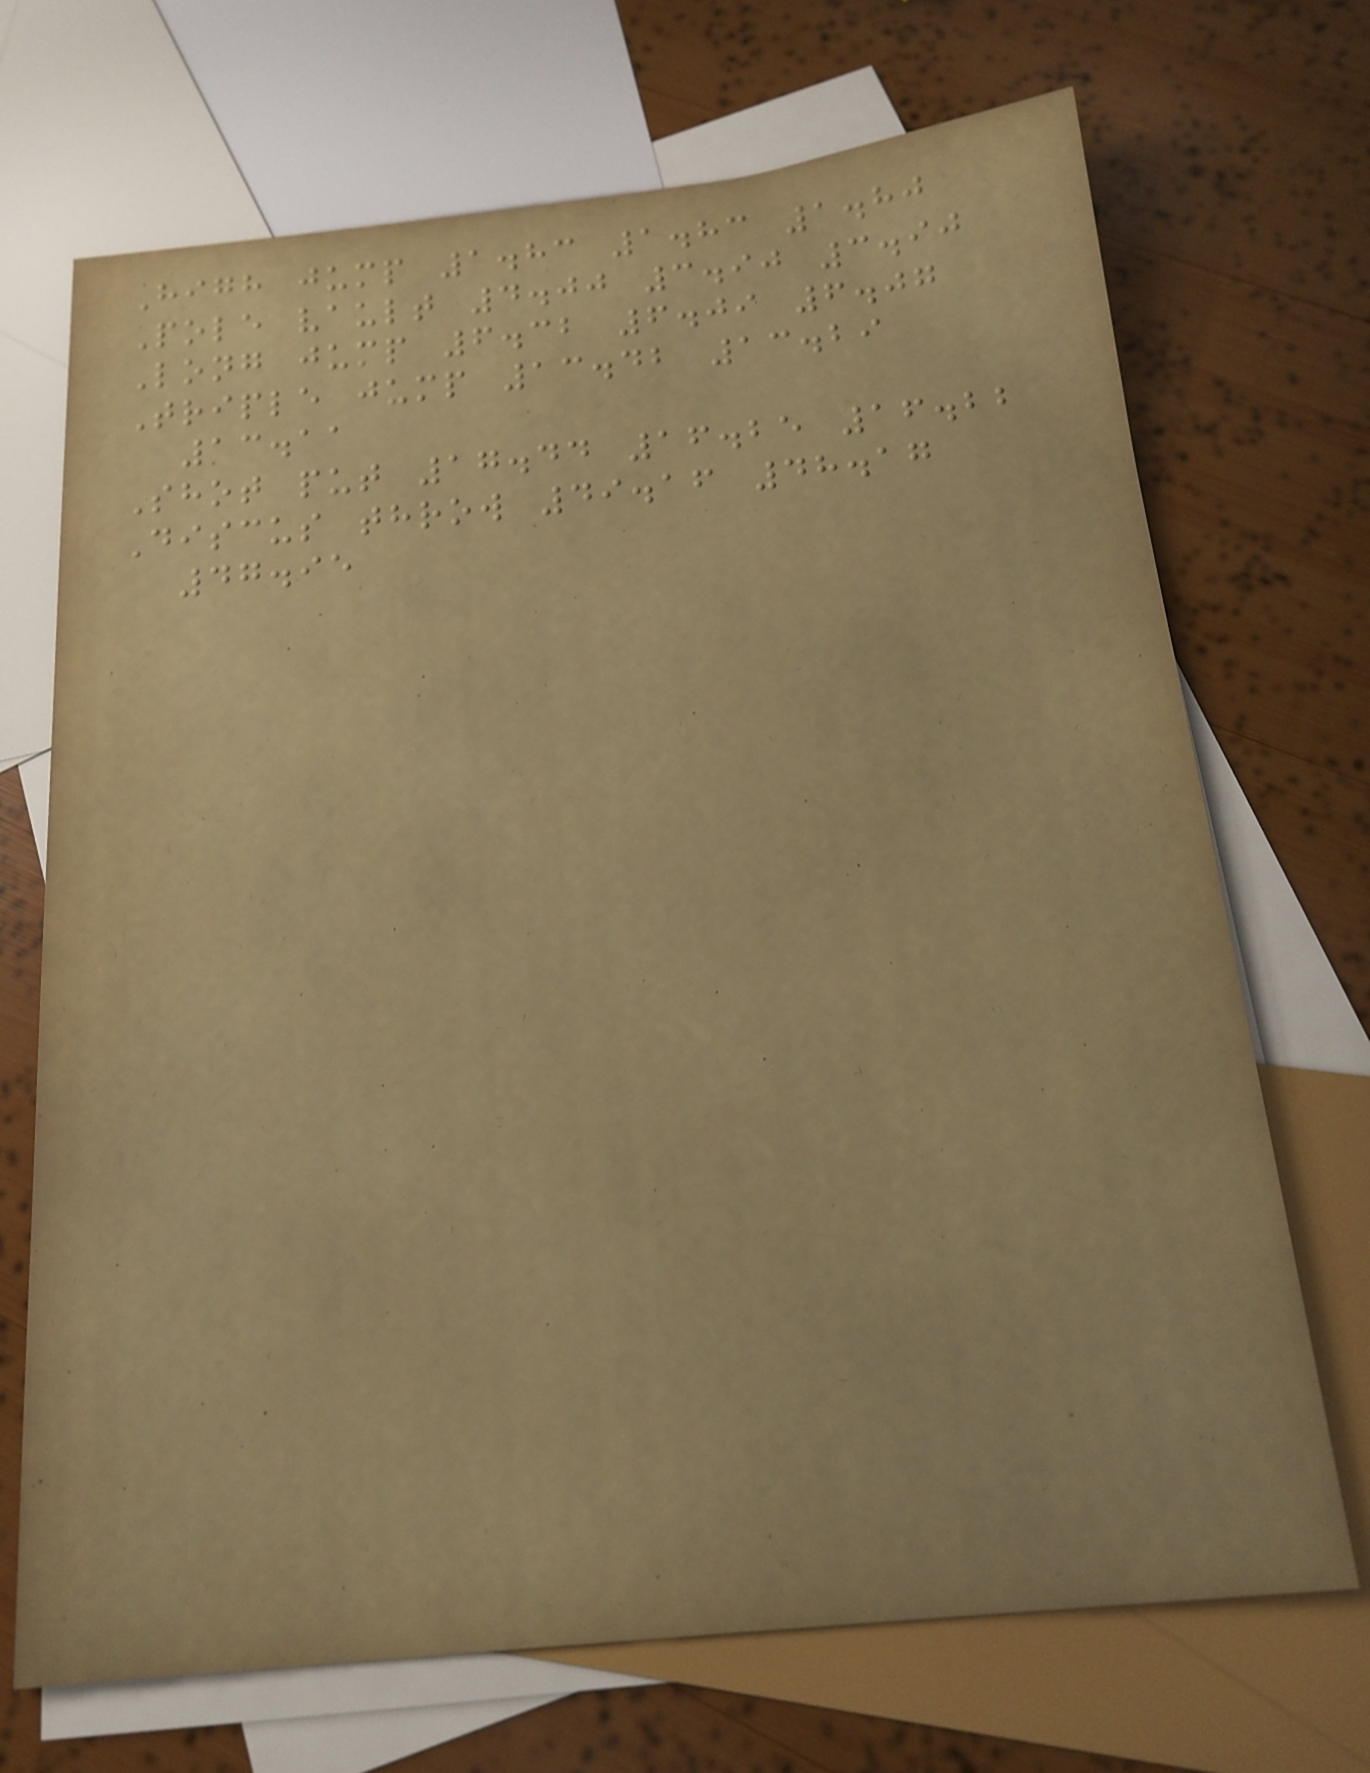High jump 1.83 1.83 1.80
Pole vault 4.00 3.90 3.90
Long jump 6.32 6.09 6.07
Triple jump 13.42 13.29
13.11
Shot put 17.44 16.25 16.22
Discus throw 49.16 48.17
47.95
